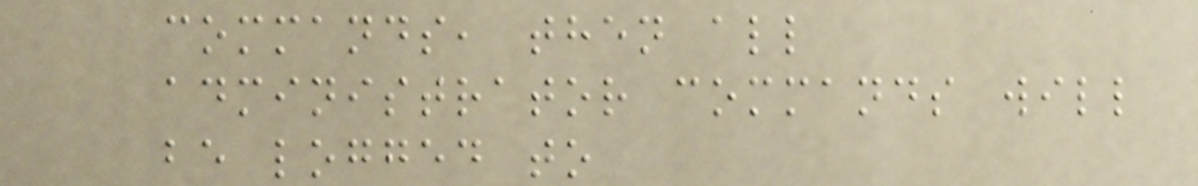commands, then all
administrator commands will
be logged to
